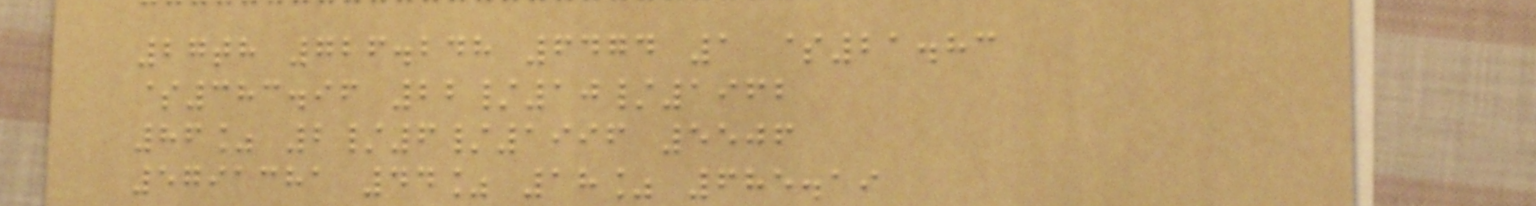27th 726.248 6474 1 $21.83
$383.96 22/10/1962
86% 2/6/1996 5506
5791381 44% 18% 685.19
